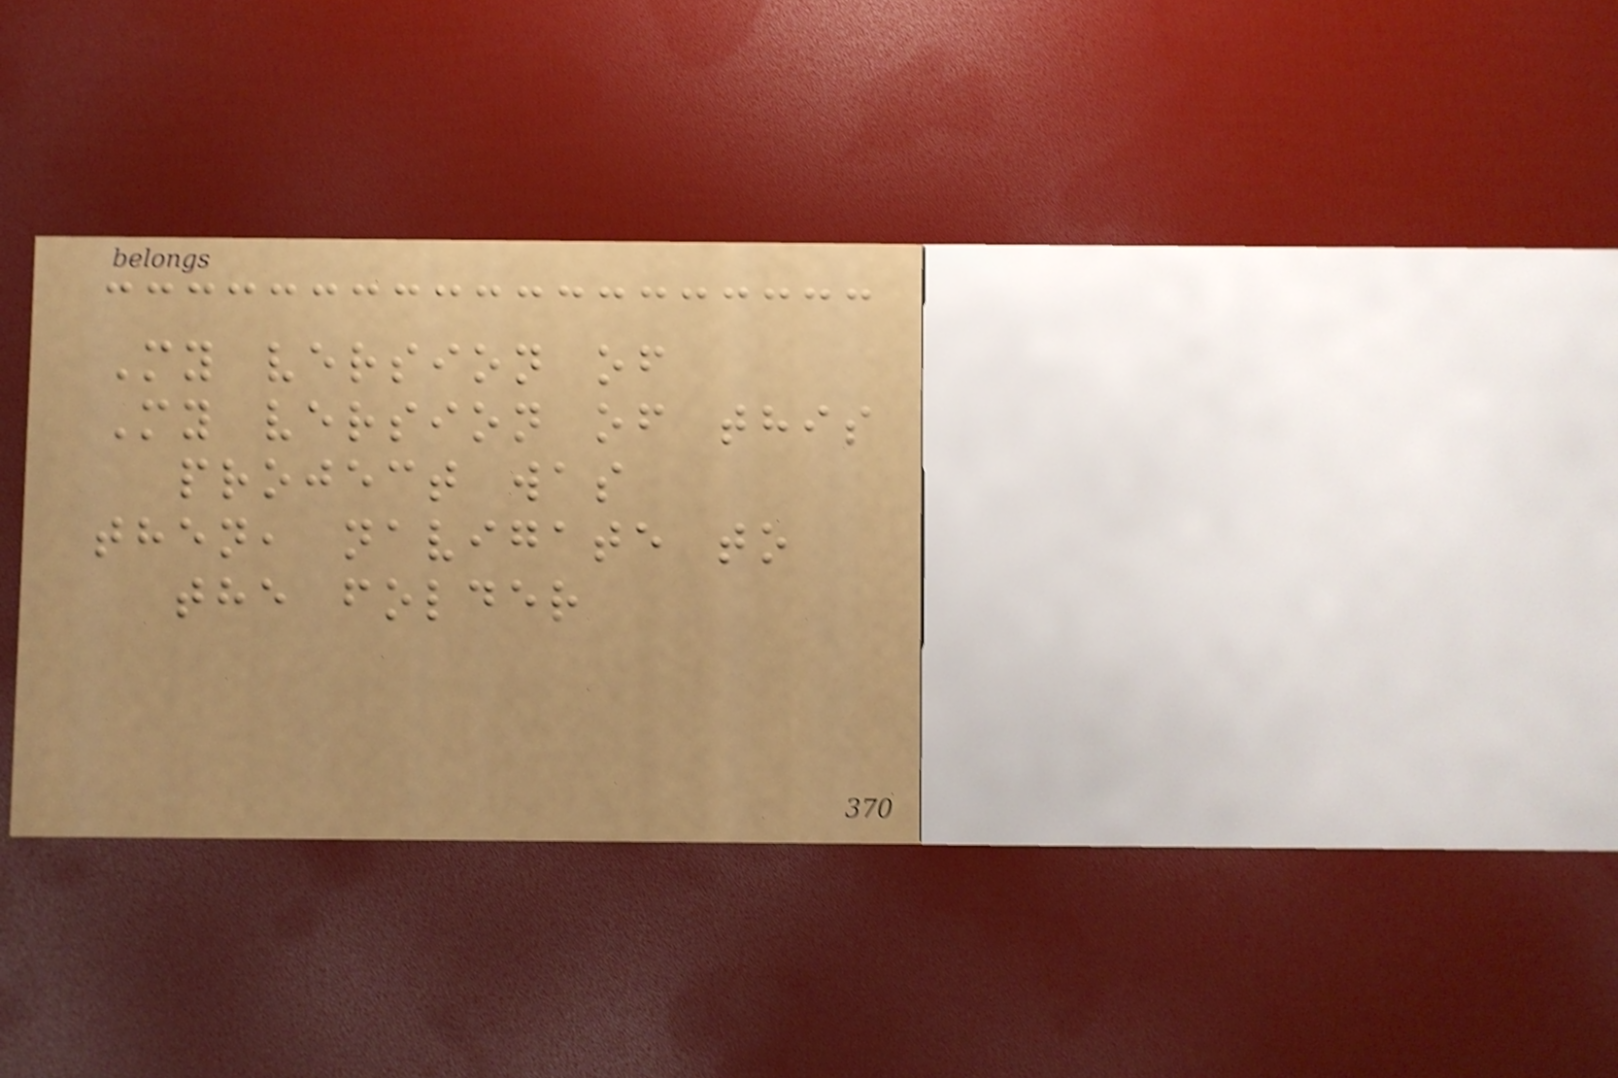My version of
My version of this
project was
then, navigate to
the folder
